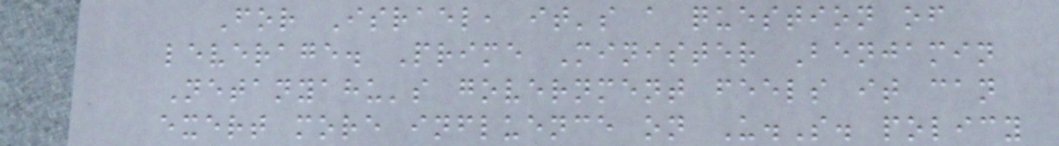For Israel, it's a question of
leverage. Prime Minister Benjamin
Netanyahu's government feels it can
exert more influence on U.S. policy
